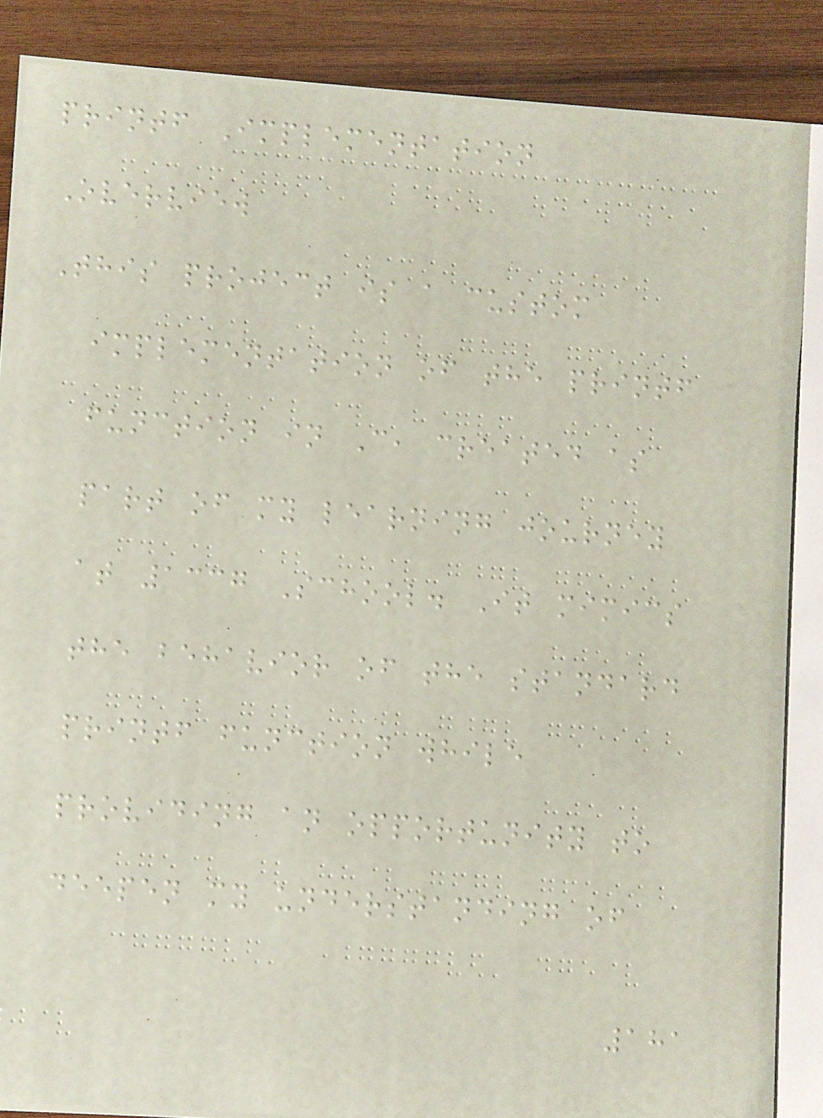printf Implementation
Overview
This project is a custom
implementation of the printf
function in C, created as
part of my learning journey
at 1337 School. It mimics
the behavior of the standard
printf function while
providing an opportunity to
deepen my understanding of
181
